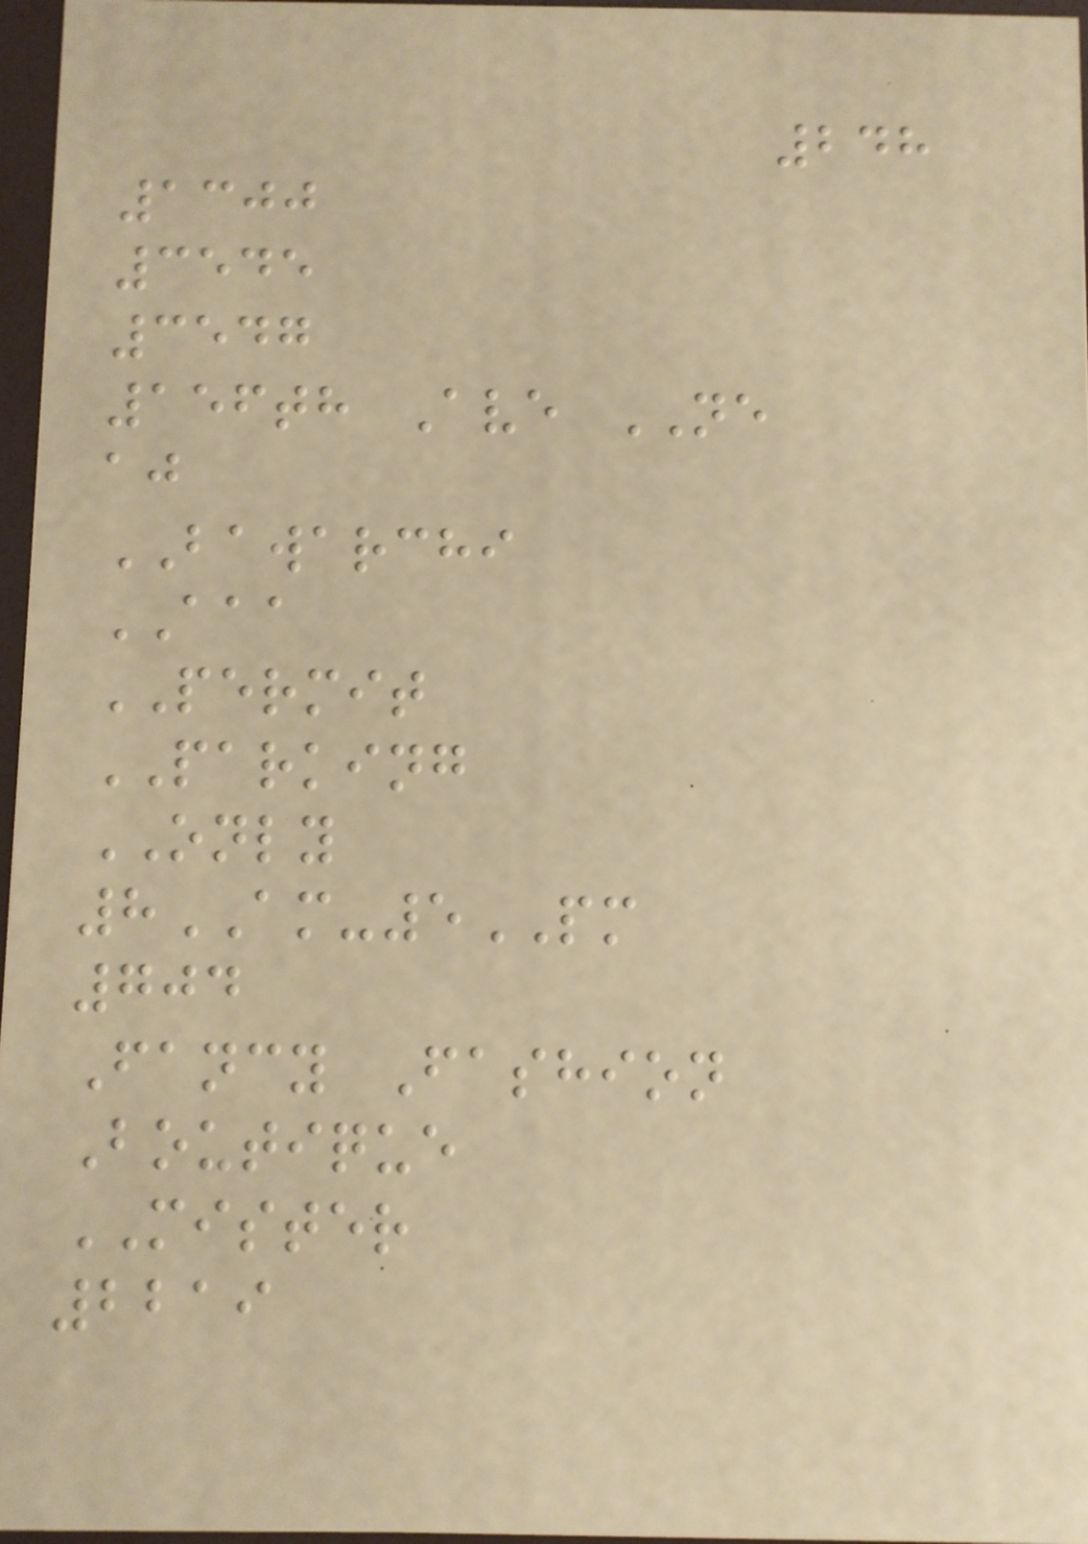248
1300
3545
3547
156th Ave NE
aj
BAWARCHI
AAA
PERMIT
PARKING
ONLY
8AM-5PM
704
Fancy Fashion
Boutique
MISTER
2219
